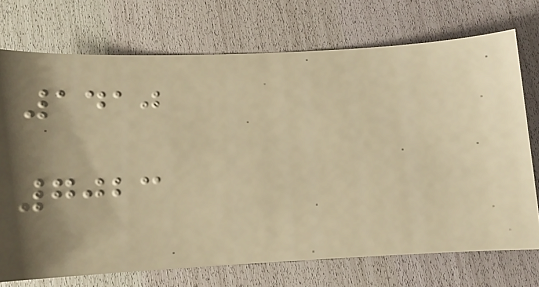1410
7023
